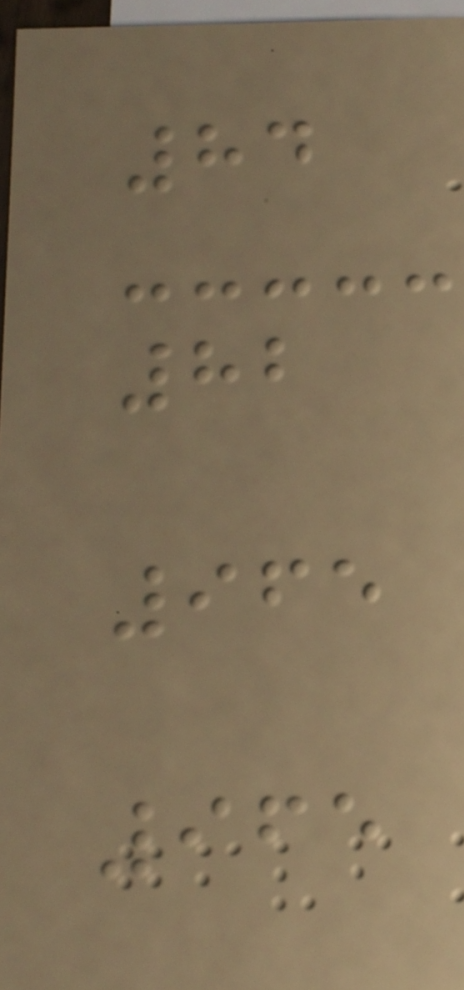84
82
965
965
